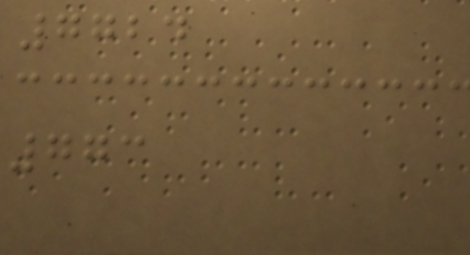7724
773
